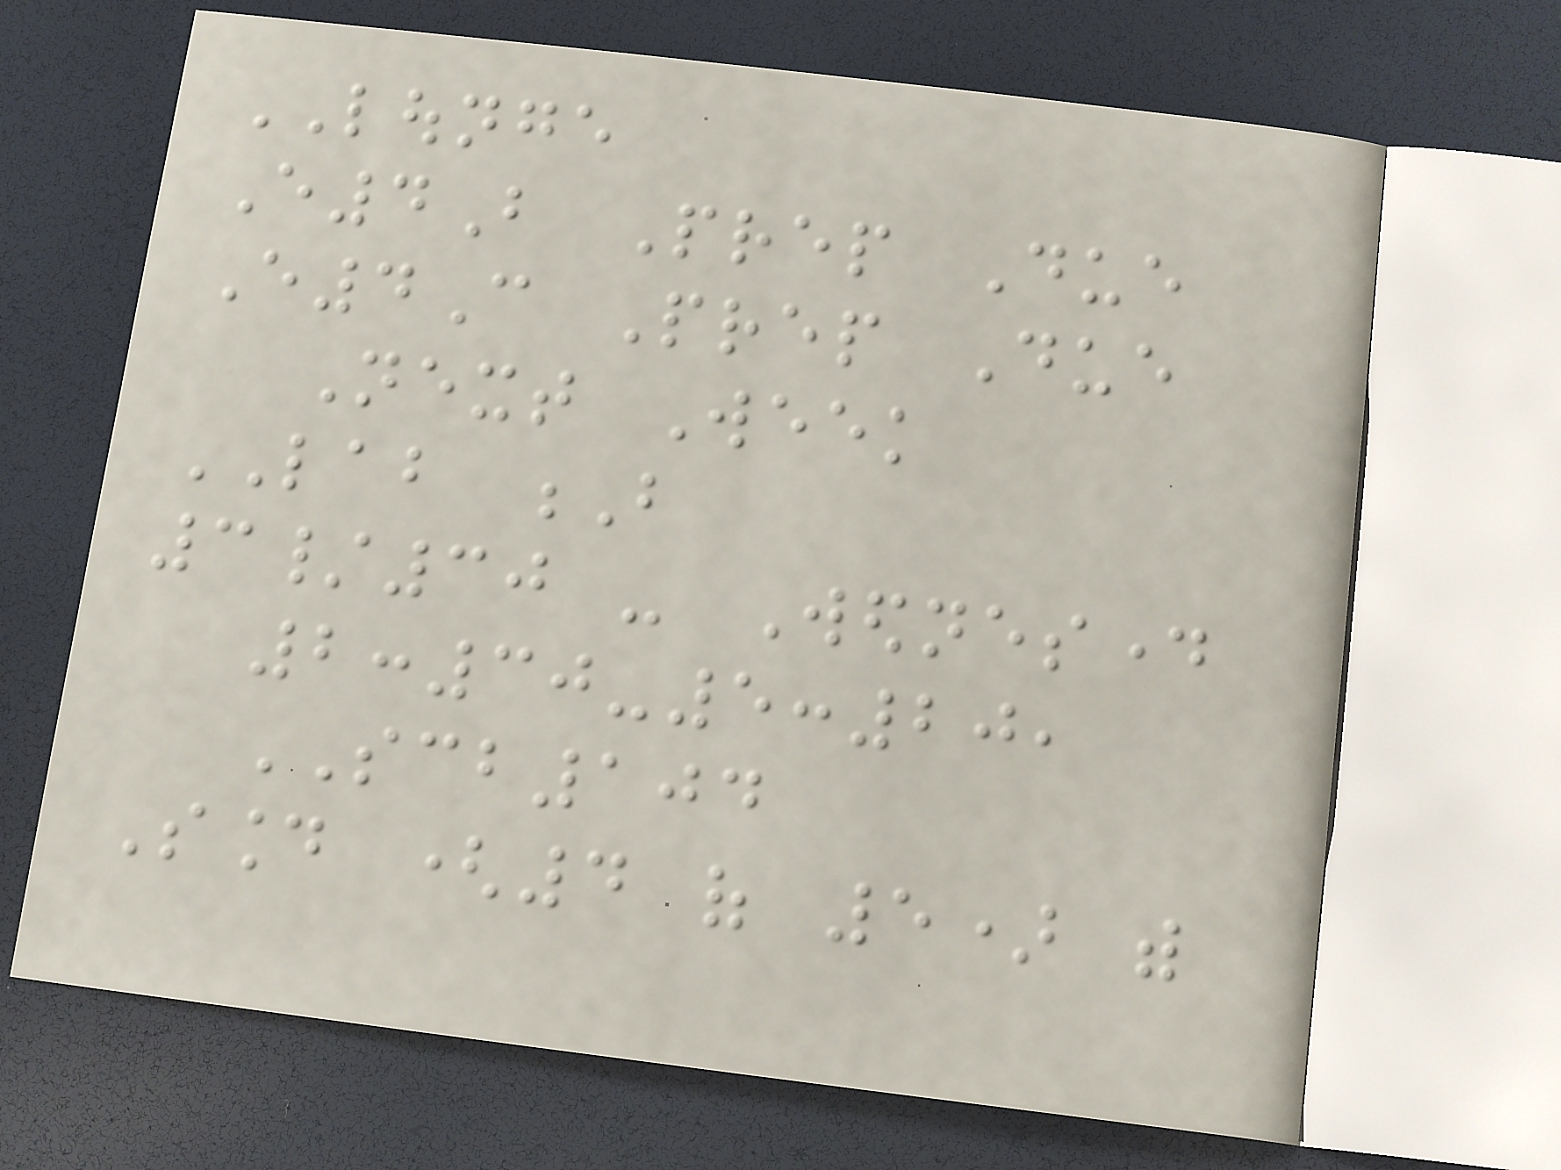LOUNGE
E4B Prep Due
E4C Prep Due
Next Week
LAB B
3/30 - Wednesday
2:30-5:20,
SCB104
Sound (4 of 5) with
